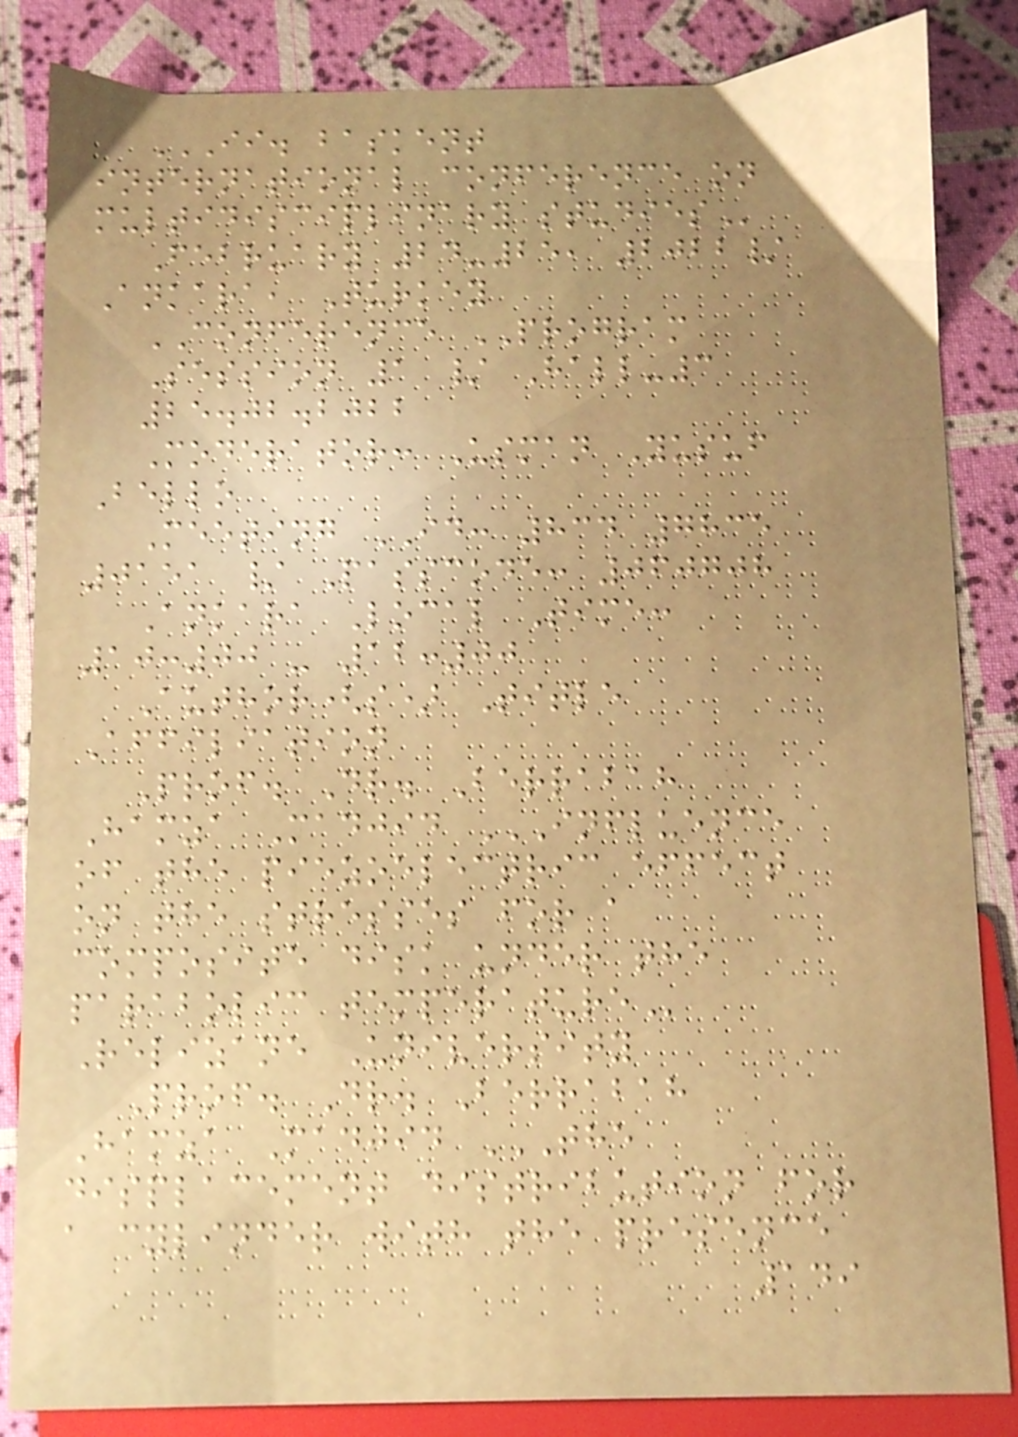II. BASKENT
INTERNATIONAL CONFERENCE ON
MULTIDISCIPLINARY STUDIES
February 24-25, 2022/
Ankara, Turkey
CONFERENCE PROGRAM
Session 1 / Hall-3
25.02.2022
Moderator: Usman Yusuf
Bello
Meeting ID: 834 7835
0151 / Passcode: 060708
Ankara Local Time:
10:00 - 12:00
Author(s) Title
Affiliation
Prof. Dr. Berrabah
Hamza Madjid INFLUENCE
OF THE PIEZOELECTRIC EFFECT
ON THE STRESSES FOR A
COMPOSITE DISK UNDER THE
PARABOLIC TEMPERATURE
Relizane University
Prof. Dr. Berrabah
Hamza Madjid THE
DISPLACEMENT DISTRIBUTION FOR
A CYLINDER WITH THE PRESENCE
149
